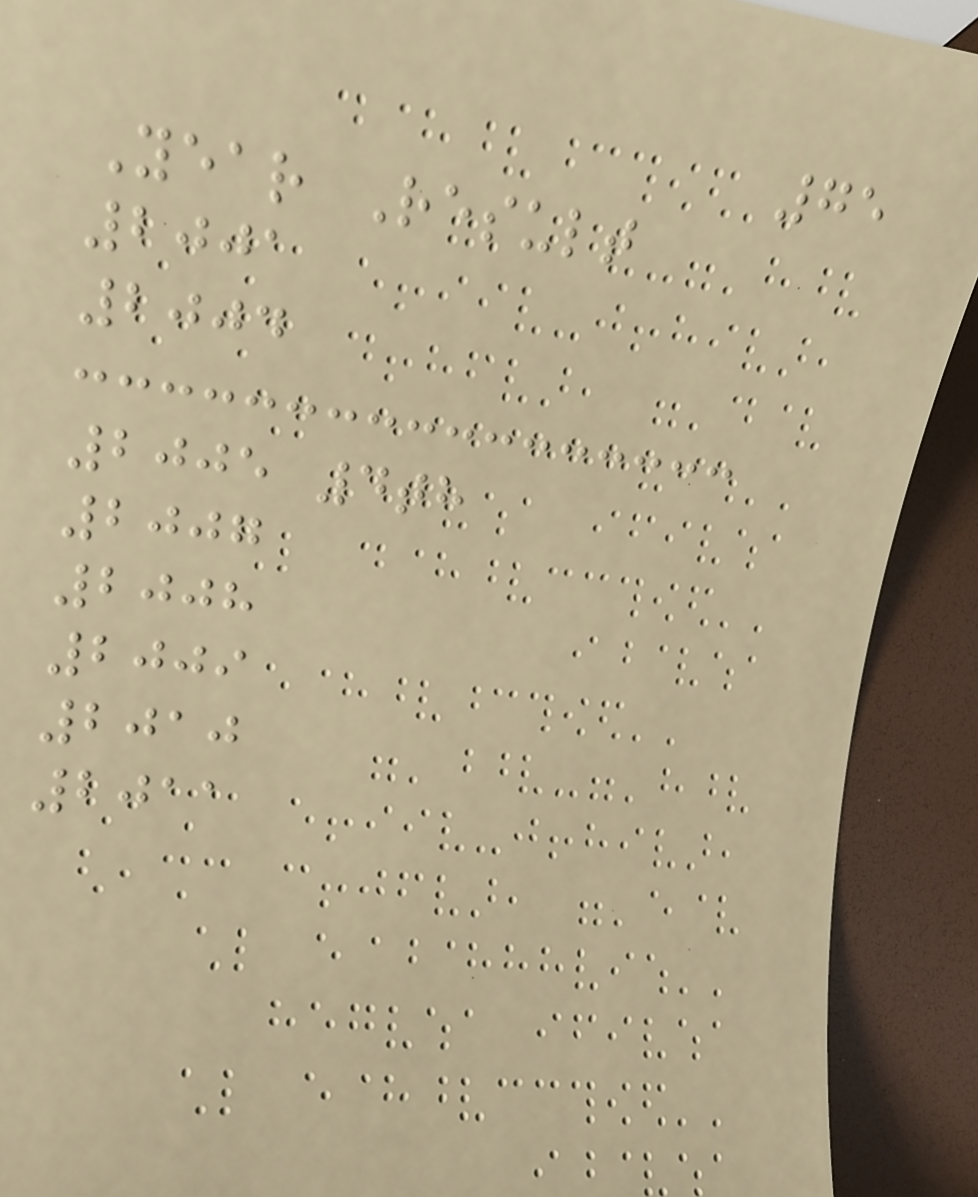75
Year Result
2001
2004
2005 4th
2007
2008
2009
2010
2011
